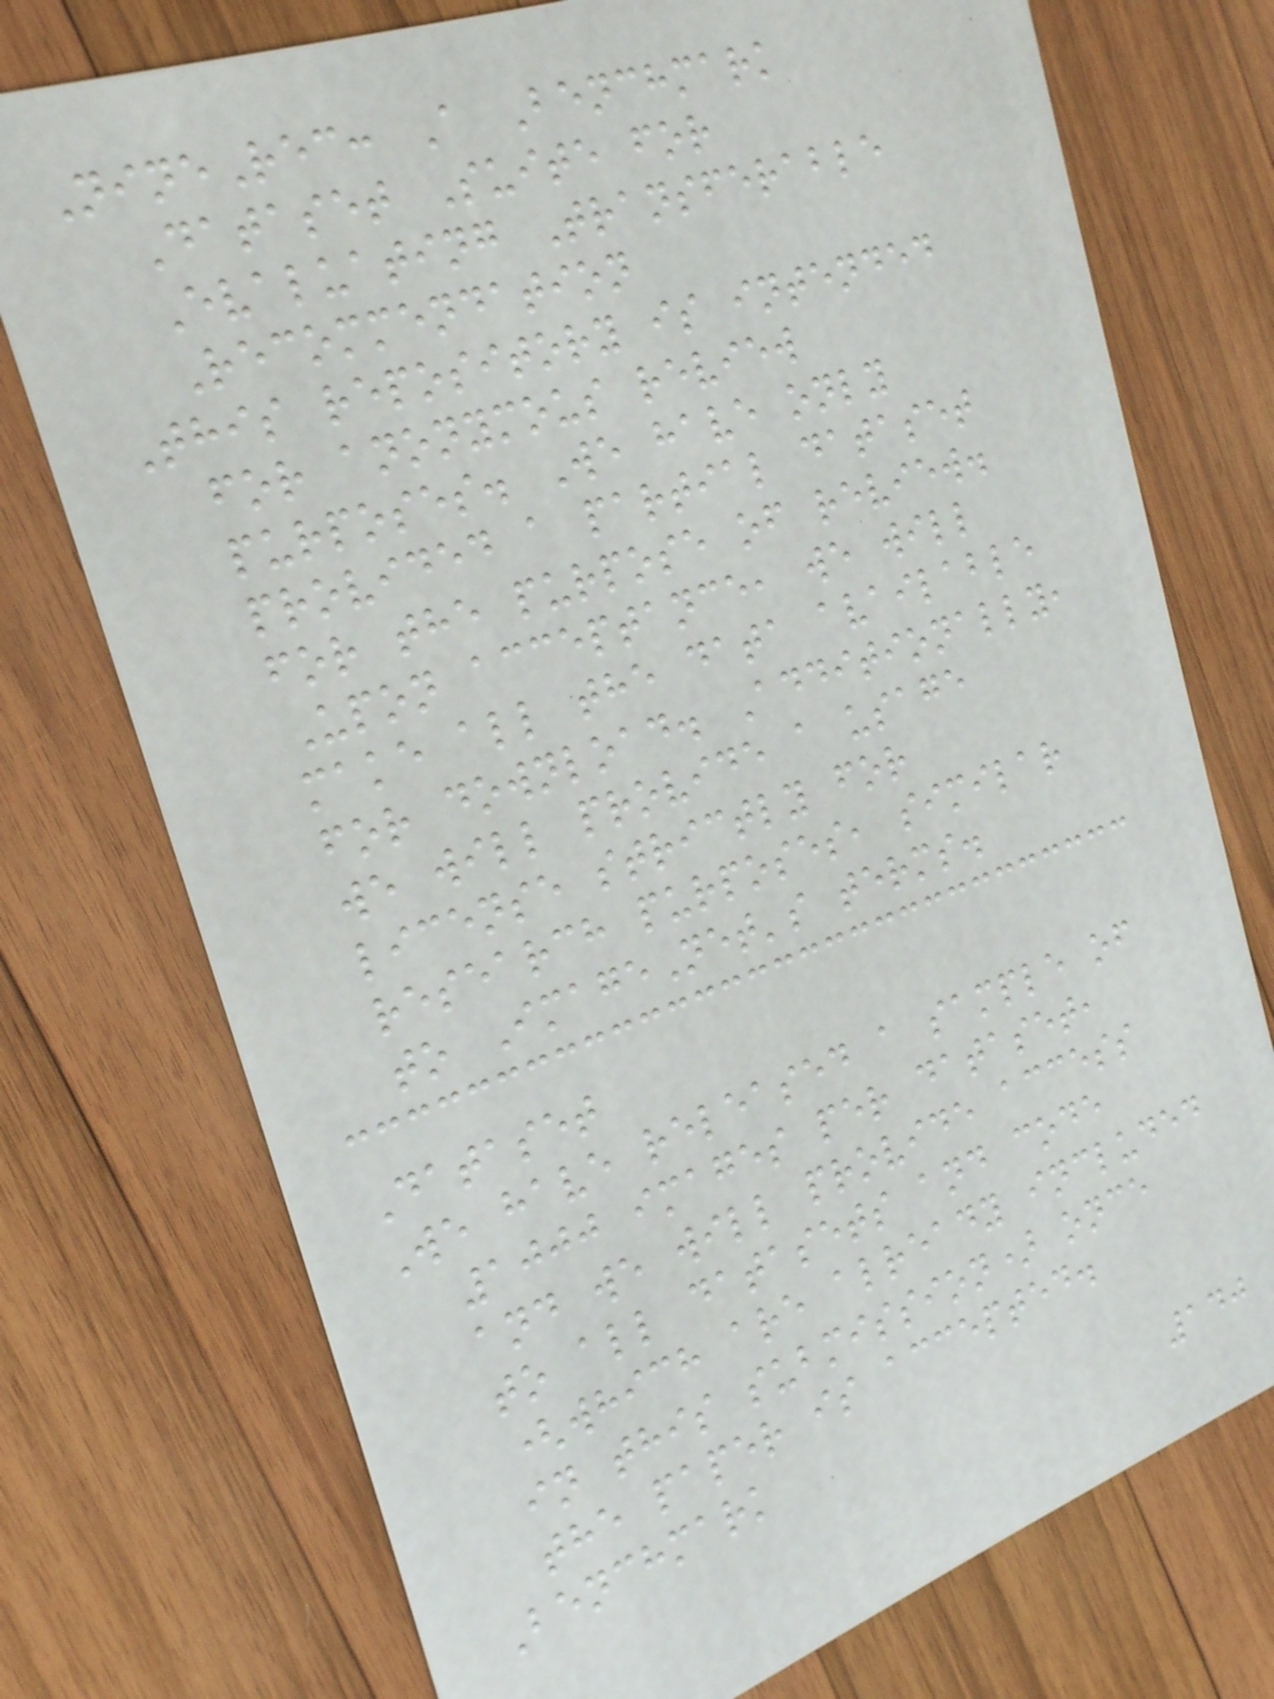NineRec: A Benchmark
Dataset Suite for
Evaluating Transferable
Recommendation
This repository is intended
for anonymous review
purposes. We have only
provided a partial dataset
for the purpose of review.
Upon acceptance, we will
make all the data available
for download. Additionally,
we will provide a usage
license strictly for
research purposes, similar
to ImageNet's terms.
Dataset
We have released a sample of
1000 images per dataset,
and we will provide access
to all datasets and code
(which are already included
in this submission) once
the paper is accepted.
Benchmark
140
